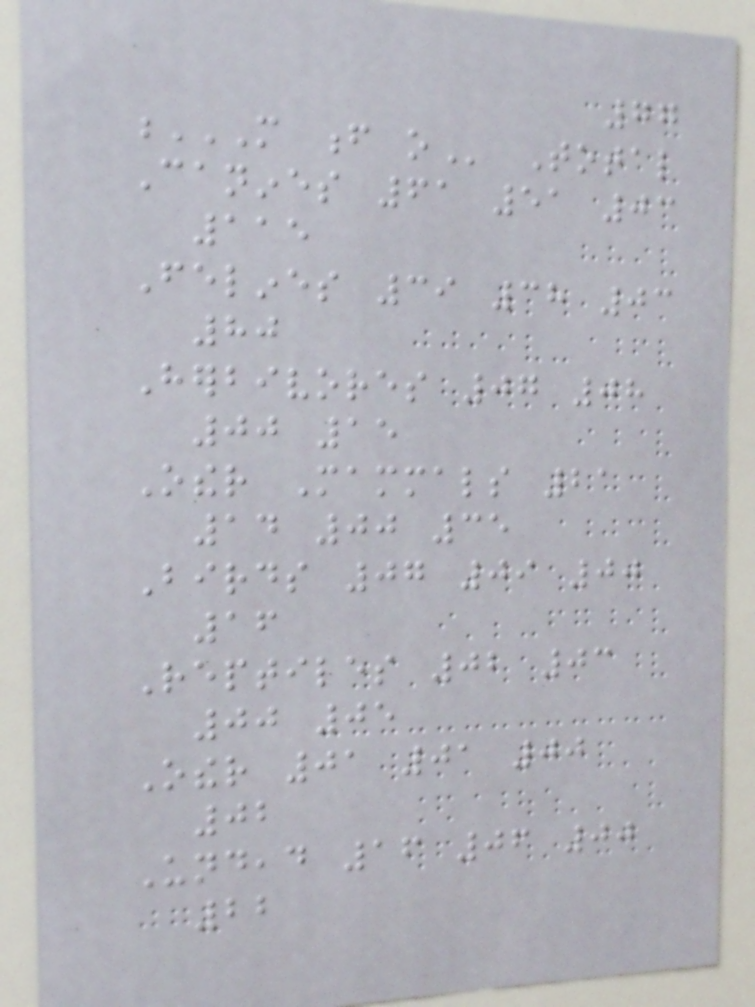77
M F O Total
Canines 61 51 03
115
Felines 39 38 03
80
Herbivores 07 08
00 15
Other Mammals 21
14 00 35
Birds 07 09 00
16
Reptiles 02 03
00 05
Other 01 01 00
02
Undead 16 06 00
22
